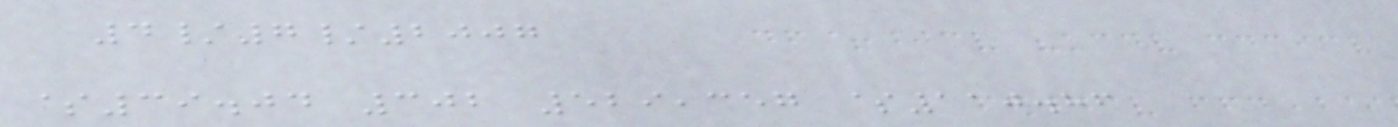4/7/2007
$39.04 302 529,357 $110.86
